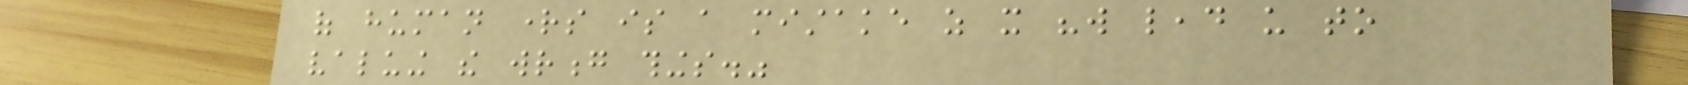of human rights is a mistake as it "will lead us to
valuing the wrong things."
